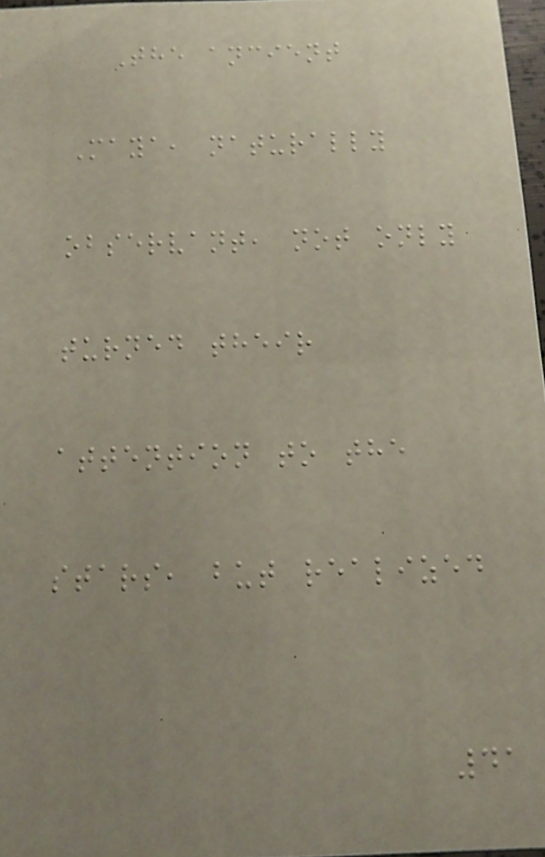The ancient
Maya, naturally
observant, not only
turned their
attention to the
stars, but realized
41
